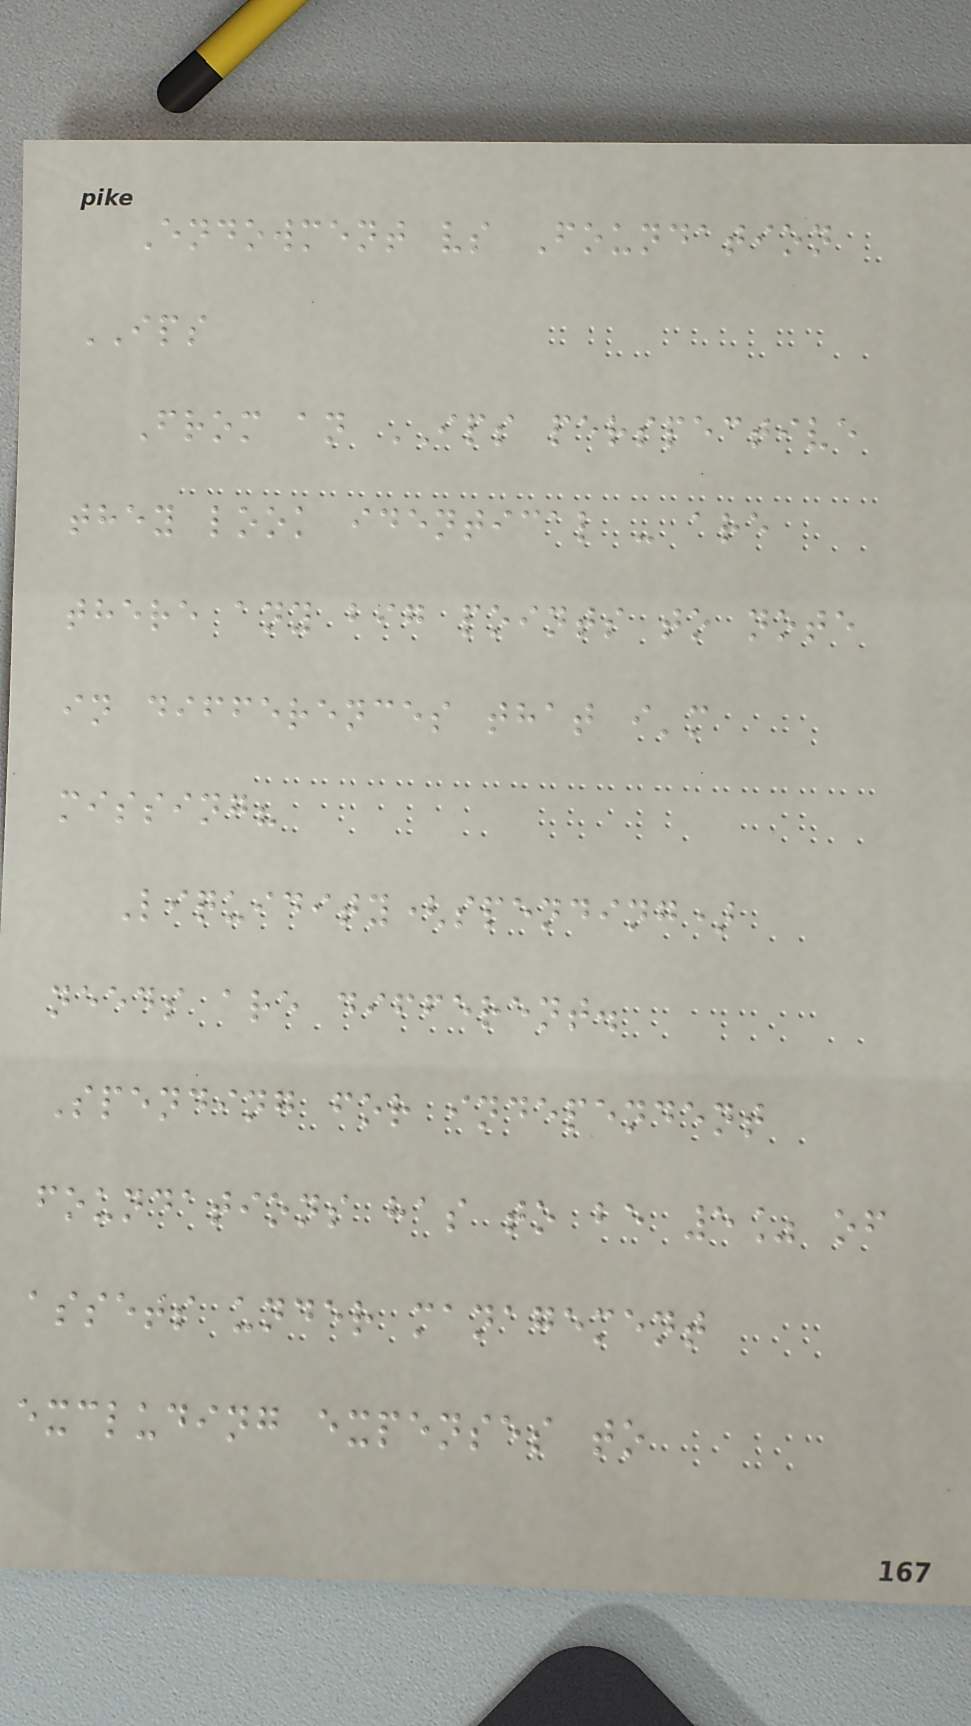Endowment vs Foundation
IPS
From an IPS perspective
they look identical - are
there any big points to note
in differences that i'm
missing?
Liquidity(spending)
needs are different.
Spending for independent
foundations has to be 5% of
assets under management
excluding expenses to
